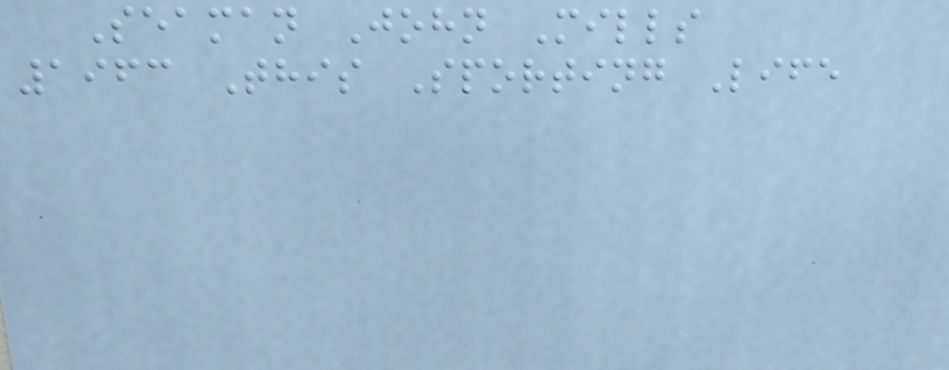Seaman John Mills
1963 This Sporting Life
